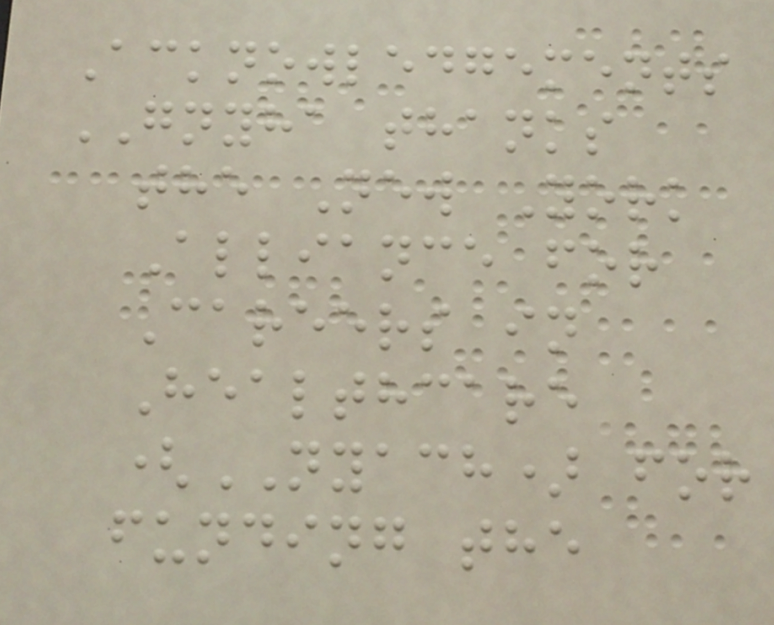Acknowledgements
GNYHA thanks
the New York
Alliance for
Careers in
Healthcare
(NYACH) for
funding the
